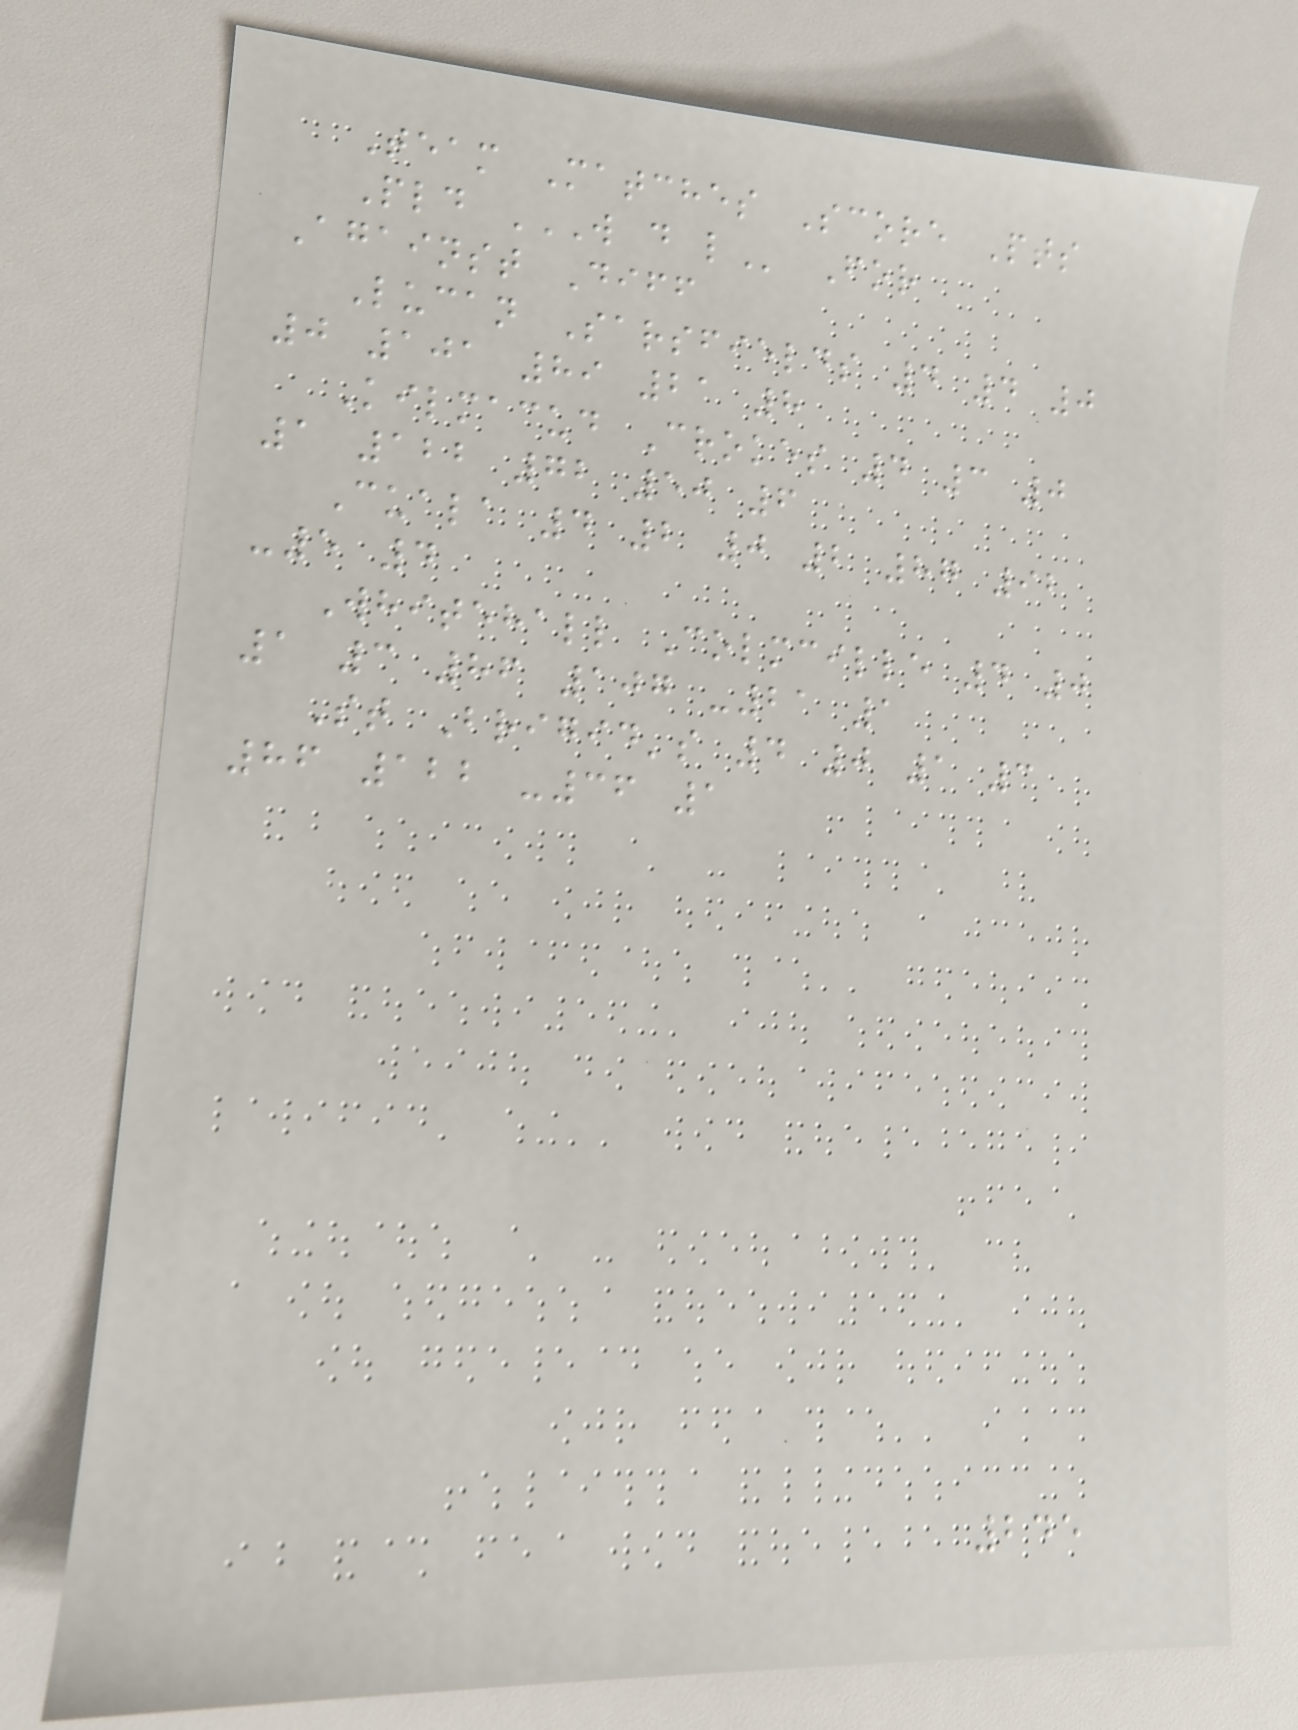Team Matches Score Pts
Pld W D L For
Against Diff
Lucan Sarsfields 4 4 0
0 101 89 21 8
Kilmacud Crokes 4 3 0
1 122 72 50 6
Cuala 4 2 0 2 87 92
-5 4
Whitehall Colmcille 4 0
1 3 86 107 -21 1
St Brigid's 4 0 1 3
86 122 -36 1
245
